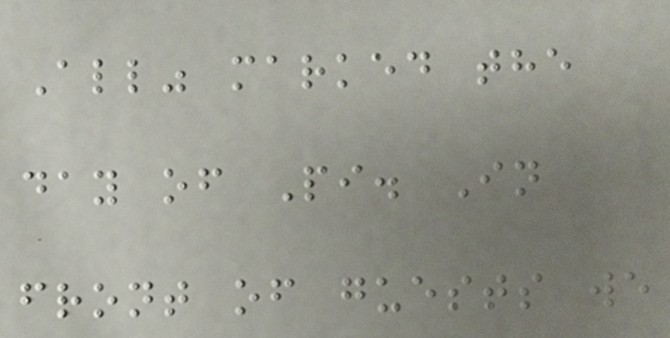All" marked the
day of Pi. In
front of guests we
